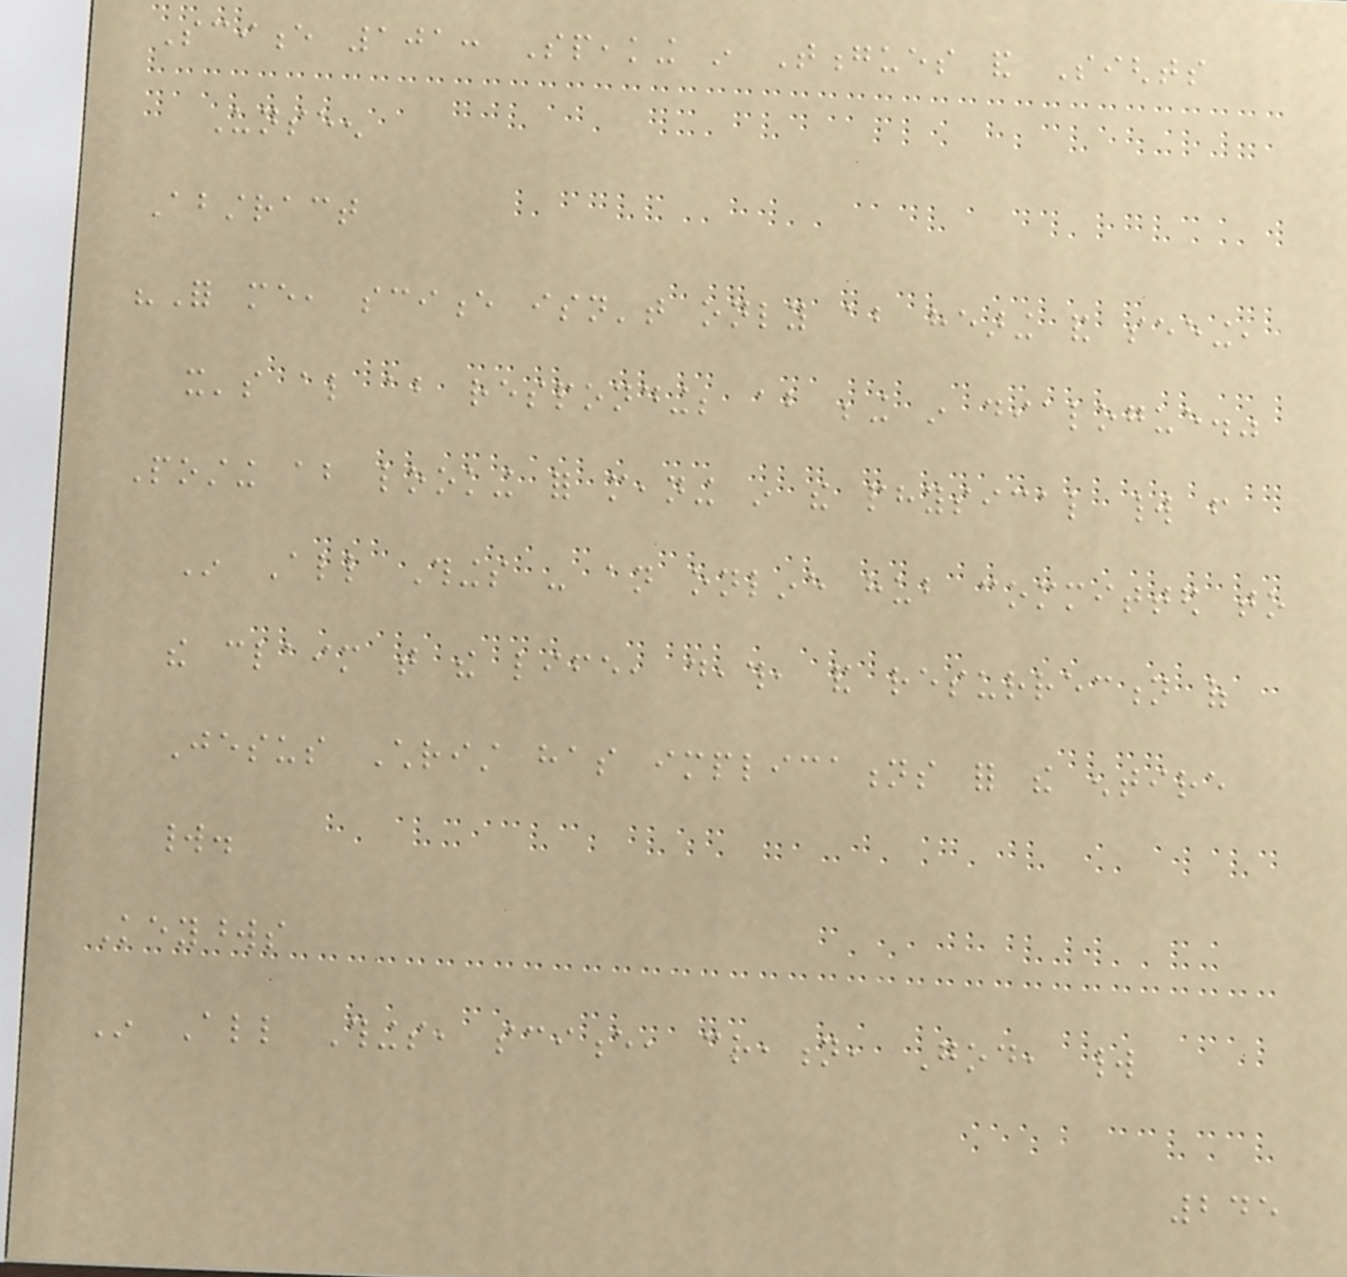Science 101: Speaking in Tongues and Sights
Unseen
Abstract
"For me, science isn't only about hearing and seeing,
it's also about responding; about being in dialogue."
Posting about looking for meaning in the physical world from
In All Things - an online hub committed to
the claim that the life, death, and resurrection of
Jesus Christ has implications for the entire
world.
Keywords
In All Things, science, creation, God, world
245
